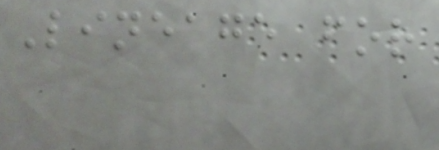Lineage for
